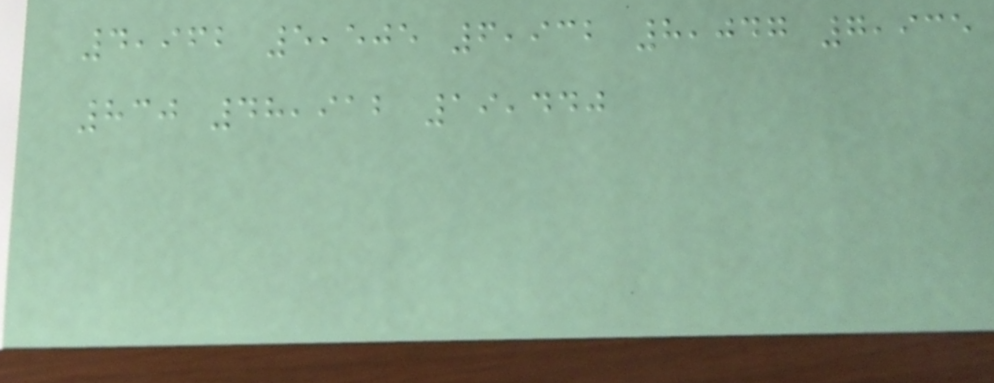4,962 5,505 6,932 8,047 7,935
830 48,912 19,440
